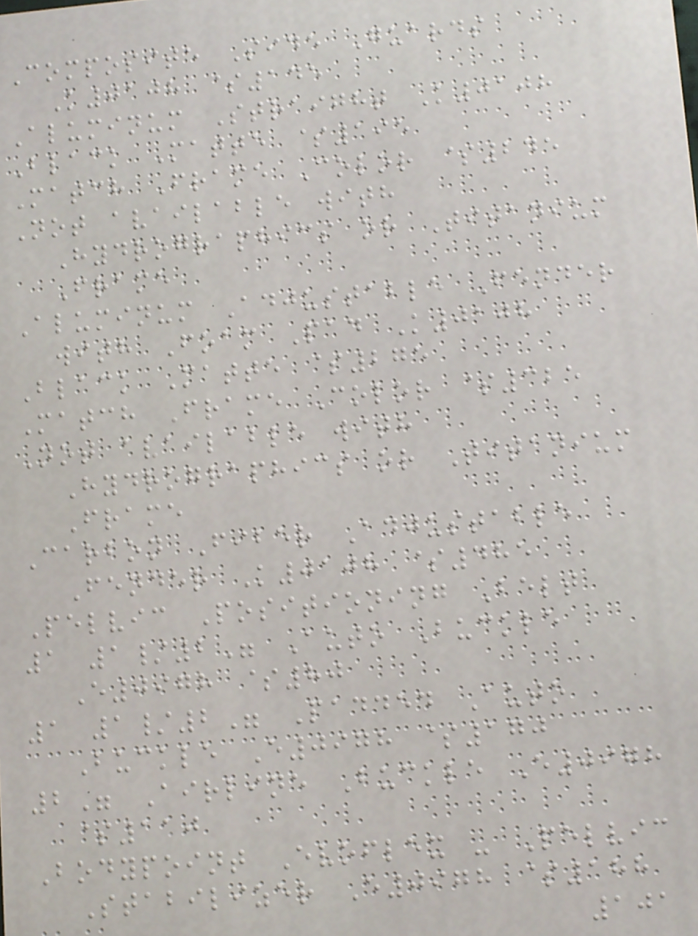Composite Side Guards
K0108 $145
Aluminum Straight K0108
Black Matte $195
Match Frame Color $245
Not available with
Hydrographics or Titanium
Frame
Aluminum Adjustable Fender
with Foam Pad K0108
Black Matte $275
Match Frame Color $325
Not available with
Hydrographics or Titanium
Frame
Carbon Fiber Adjustable
Fender K0108 $485
Pelvic Positioning Belt
1 1/2" Auto Buckle
E0978 $80
1 1/2" Padded Auto
Buckle E0978 $170
2" Airline Buckle E0978
$110
Bodypoint Evoflex - Pelvic
Stabilizer E0978 $188
101
